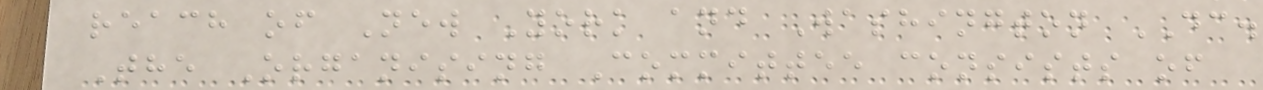reach of New York and Washington DC.
The Organising Committee consists of
